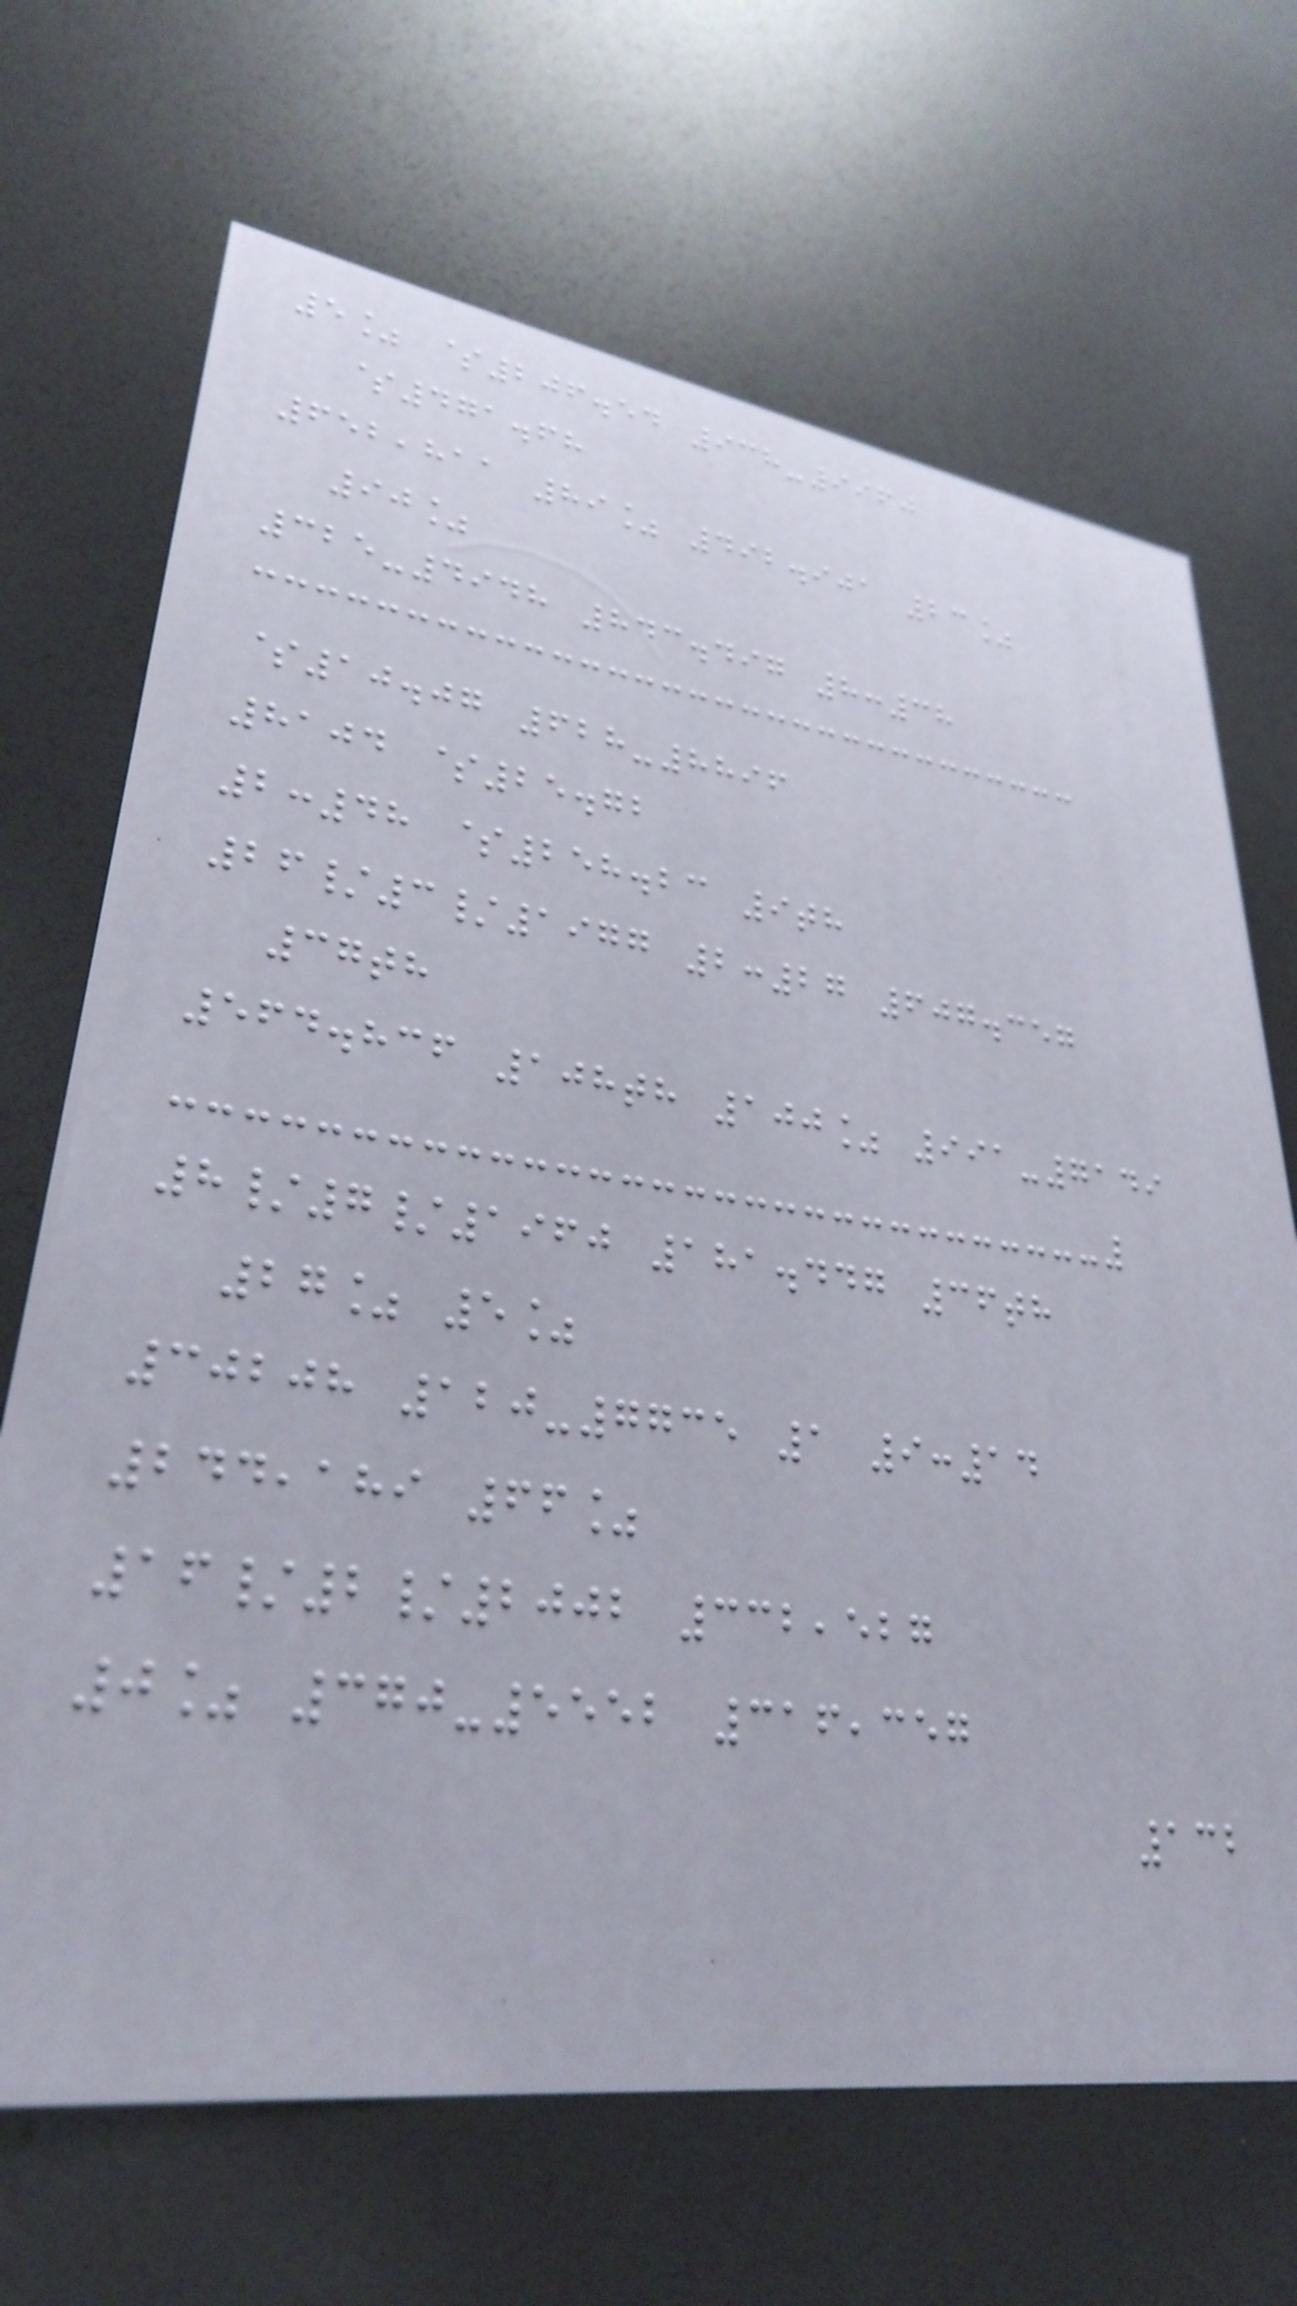5% $206.54 938-9960
$471.68
652,811 89% 492.901 23%
90%
325-4948 843.497 8:38
$10.07 628-8896
8104 $25.72
2:48 $258.23 9th
26/3/1977 2:27 607.357
37th
564.836 108th 100% 991-7149
8/7/1960 181.447 36th
27% 5%
30208 120-7735 1 9:14
244,189 66%
16/2/2002 332,527
0% 370-5552 316,357
132
